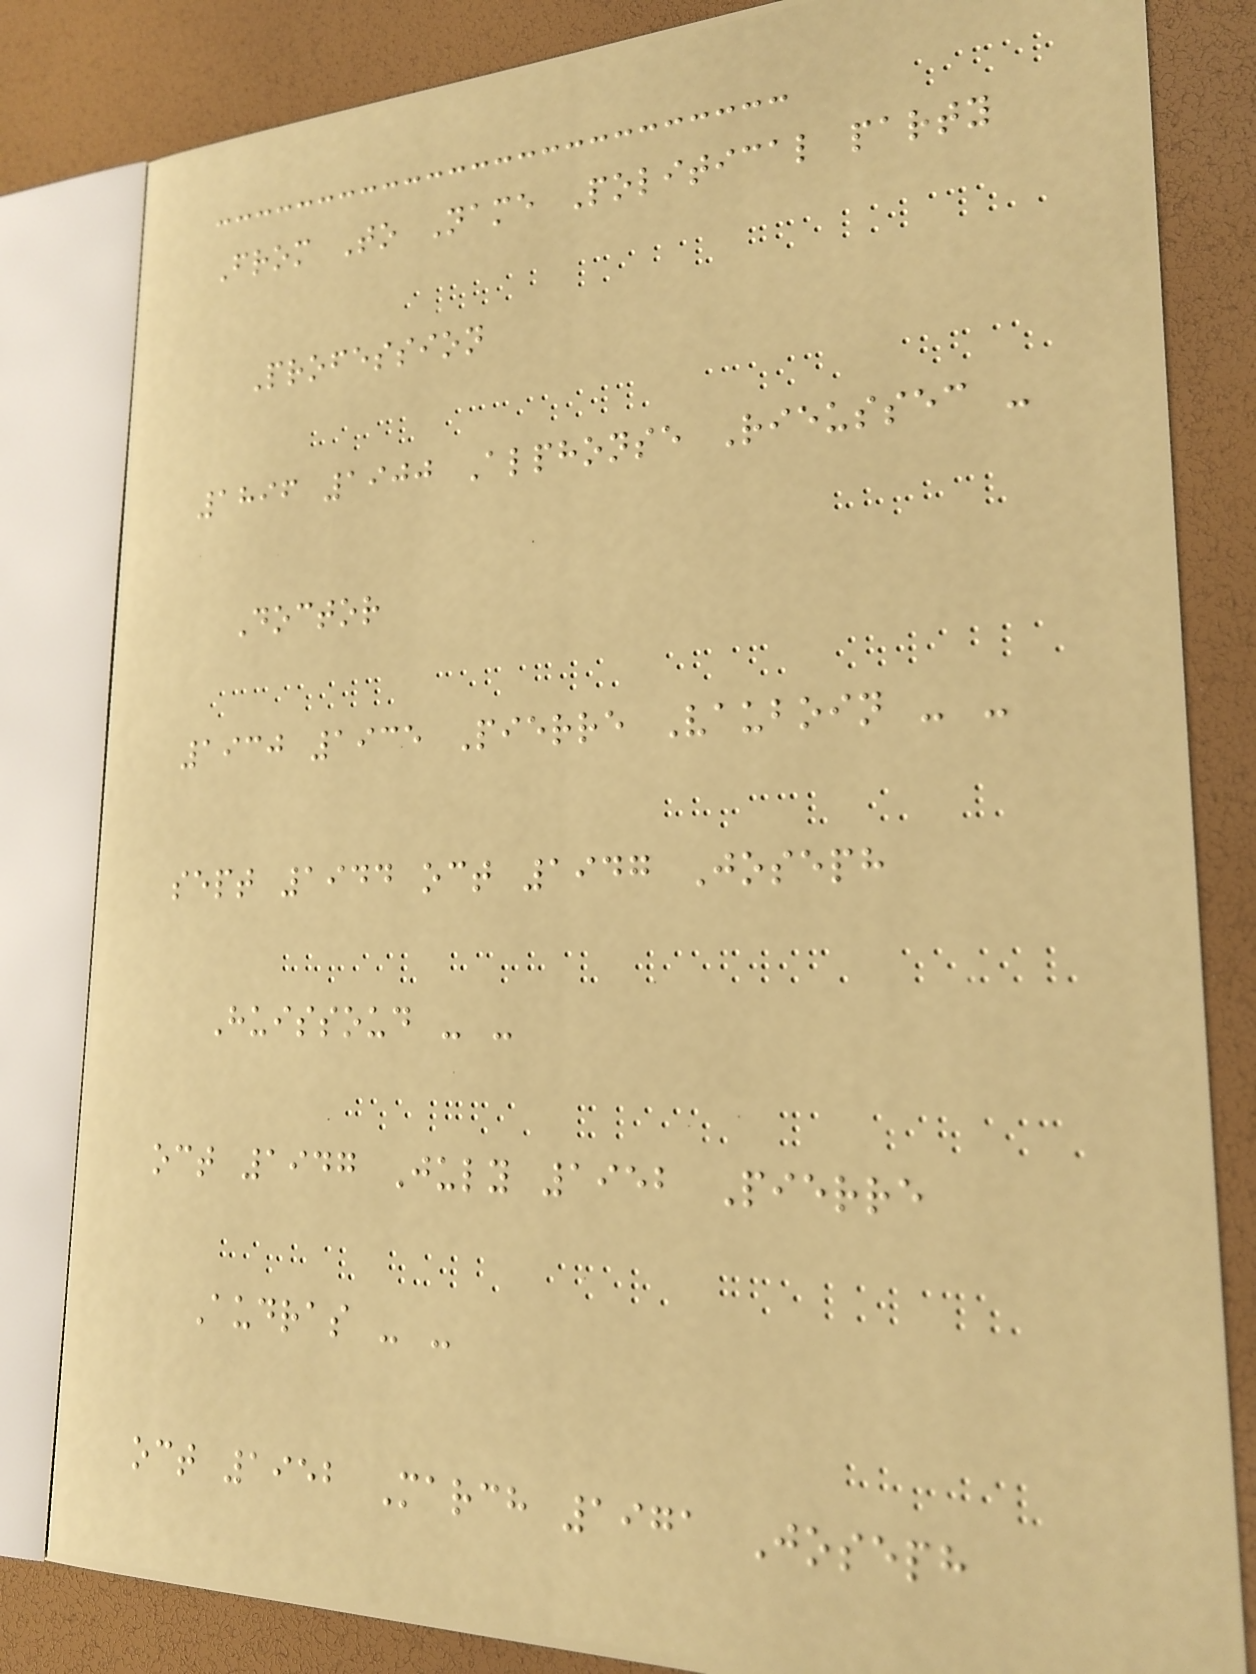From To Name Political party
Profession
1896 1900 Alphonse Rieussec -
Doctor
1930 1935 Pierre Vauboin - -
sept 1944 oct 1947 Joseph
Huissoud - -
oct 1947 July 1952 Pierre
Audras - -
oct 1952 March 1971 Joseph
